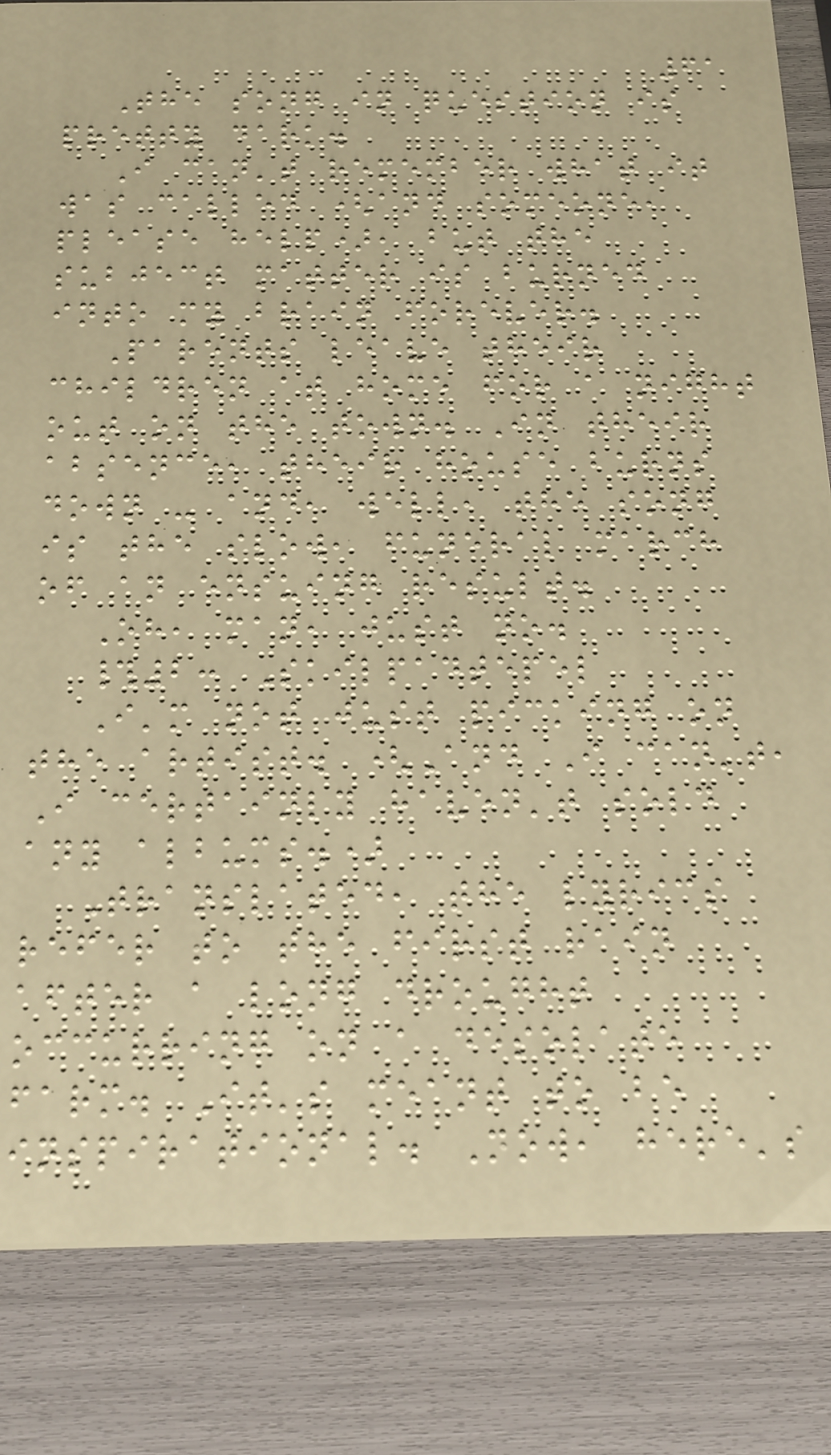61
The song in question is
pretty dark.
I can't remember what it
was called (and someone,
please help), but the
subject matter is burned
into my brain forever.
Parents leave their
children at home for a night
out on the town. In their
absence, their house burns
down - and, well, the song
is the slow, funeral march
of an ensuing result.
Oh, man, just no.
#2: Skilpadtepel
I'm not just picking on
the artist. (And I can't,
I certainly haven't sold
any albums.)
Translated, the lyrics
refer to the first rain
after a long drought
occurring on a desolate
farm. It's meant to be
inspirational. Now, here's
